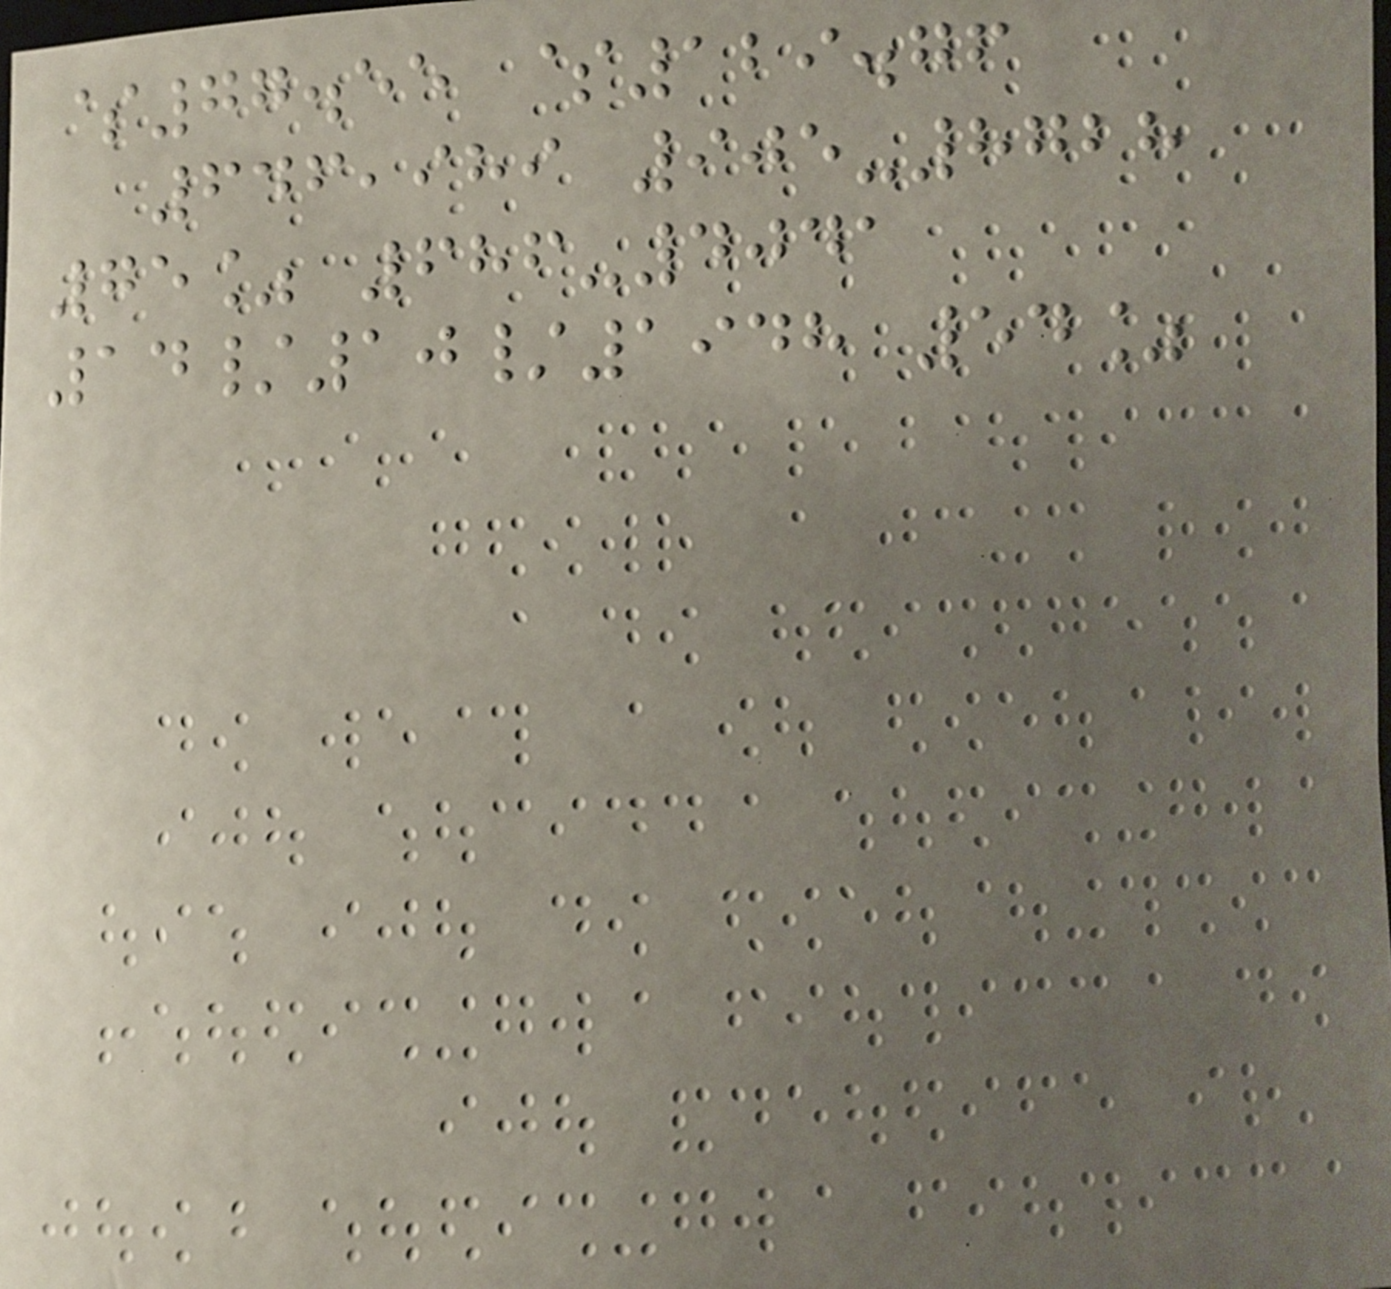$77.55 $129.76
646,989 905-8728
75% 686-4041
14/10/1948 54%
